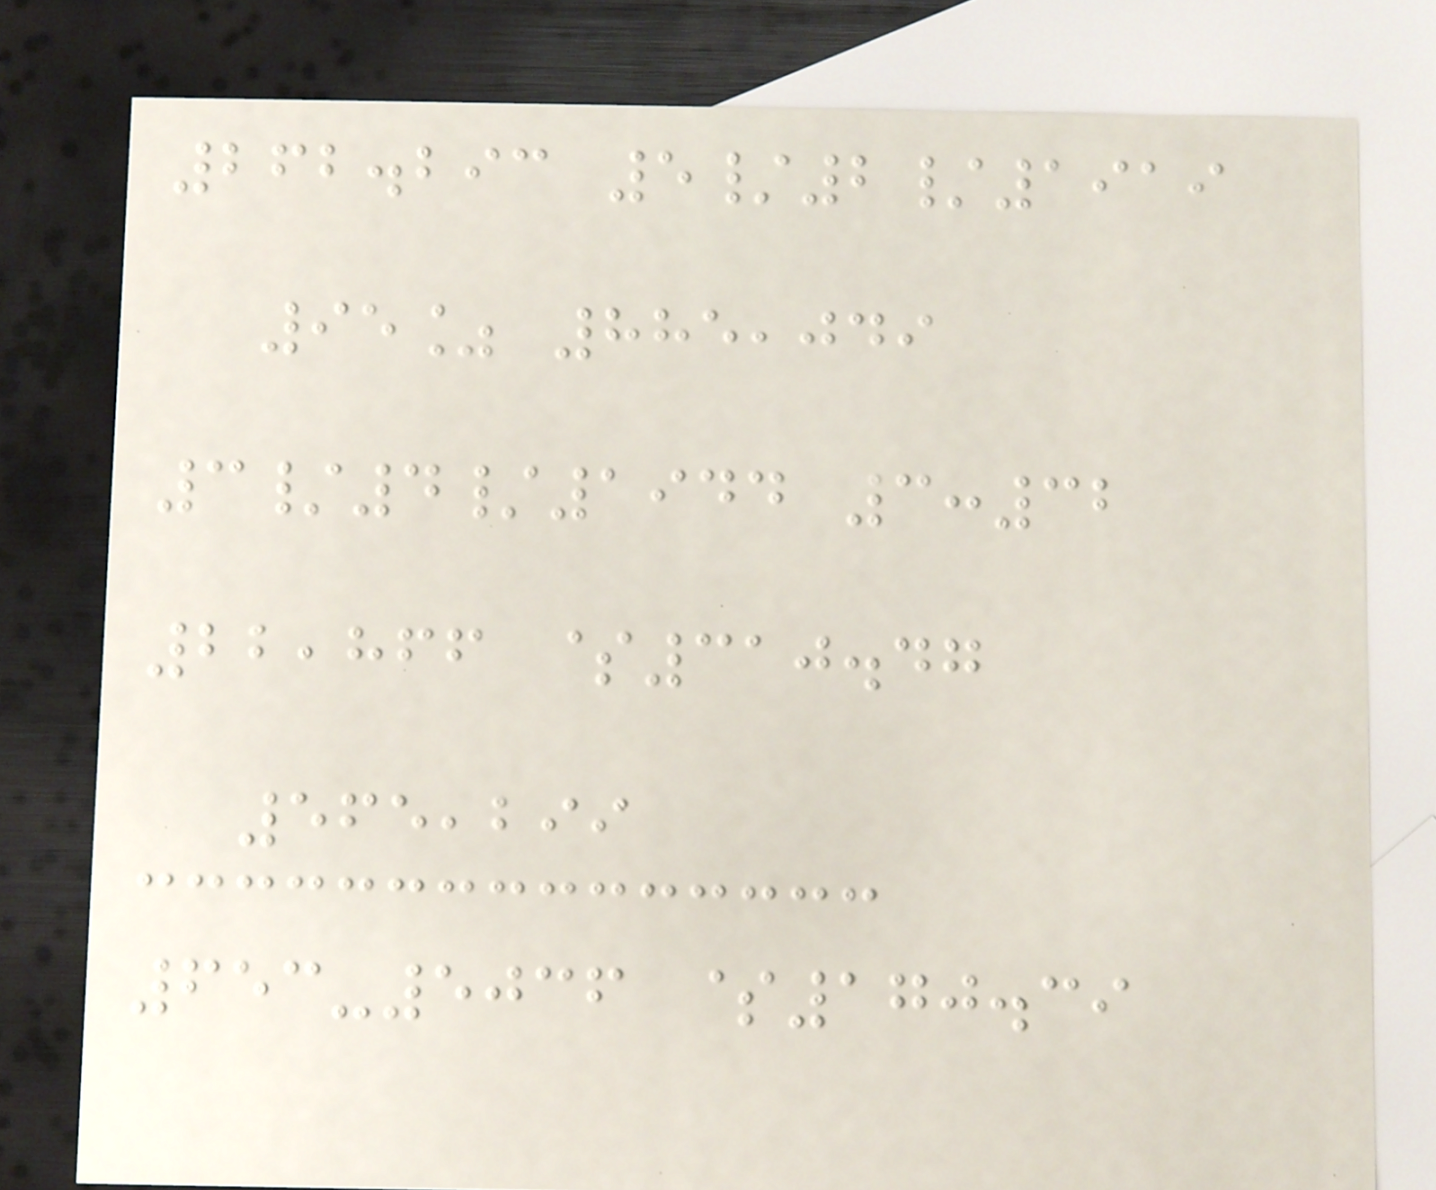262.293 5/2/1919
95% 885,049
3/4/1944 3:32
22,866 $310.47
565,299
653-5036 $170.39
